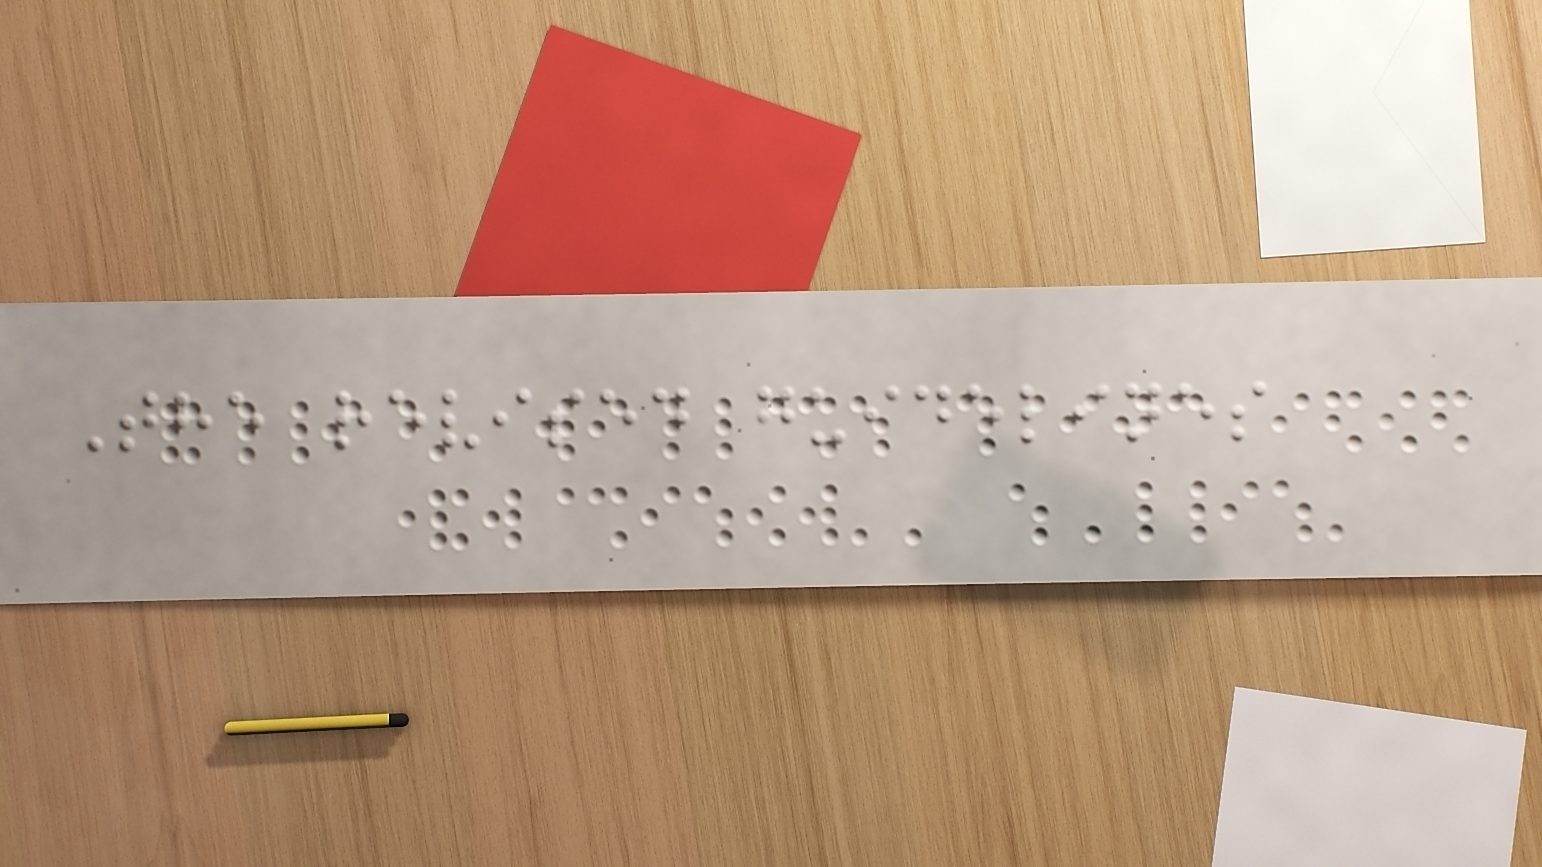The revised guidelines
